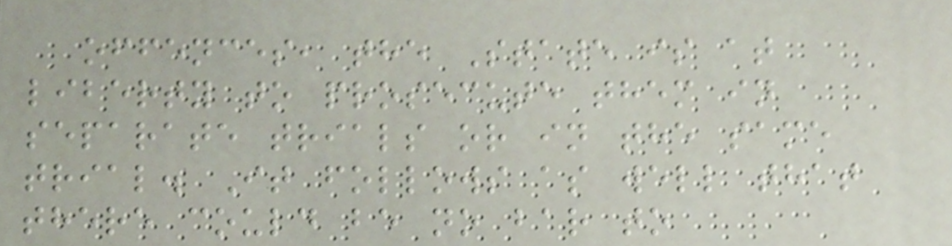offences, the State is at
liberty to prosecute them in
separate trials or in the same
trial. It follows as well that
there could be no bar to
